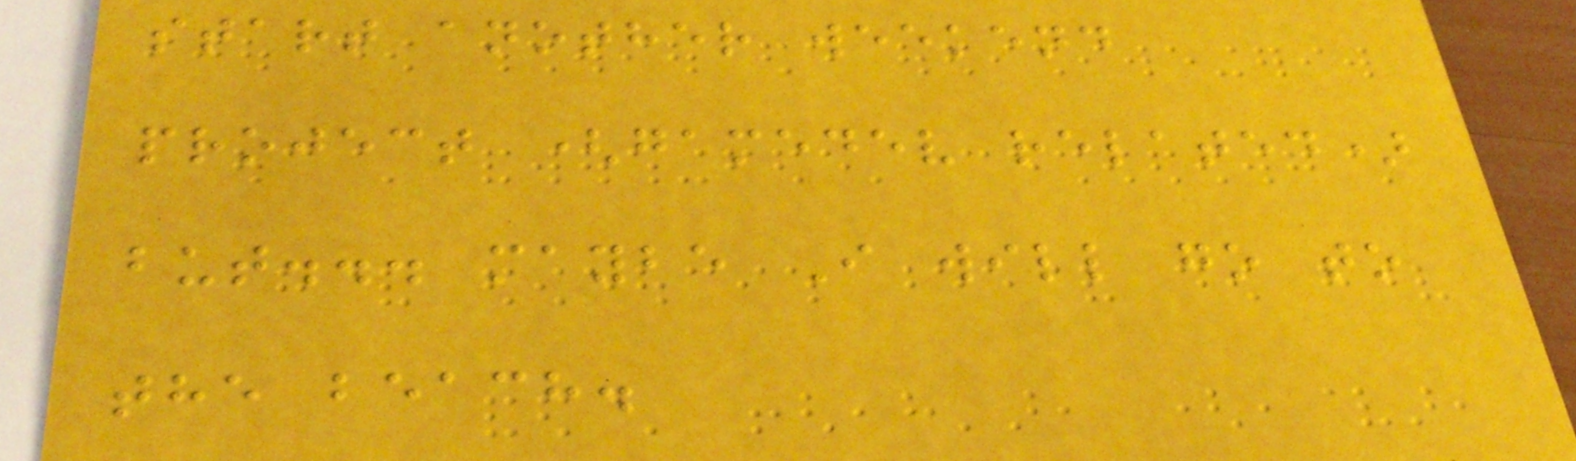start another weekend
project (gamedev related)
but... maybe I will go to
the beach.
